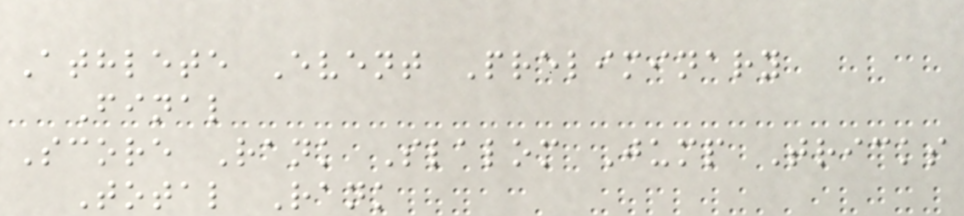Athlete Event Preliminary
Final
Score Rank Slalom Jump Tricks
Total Rank
